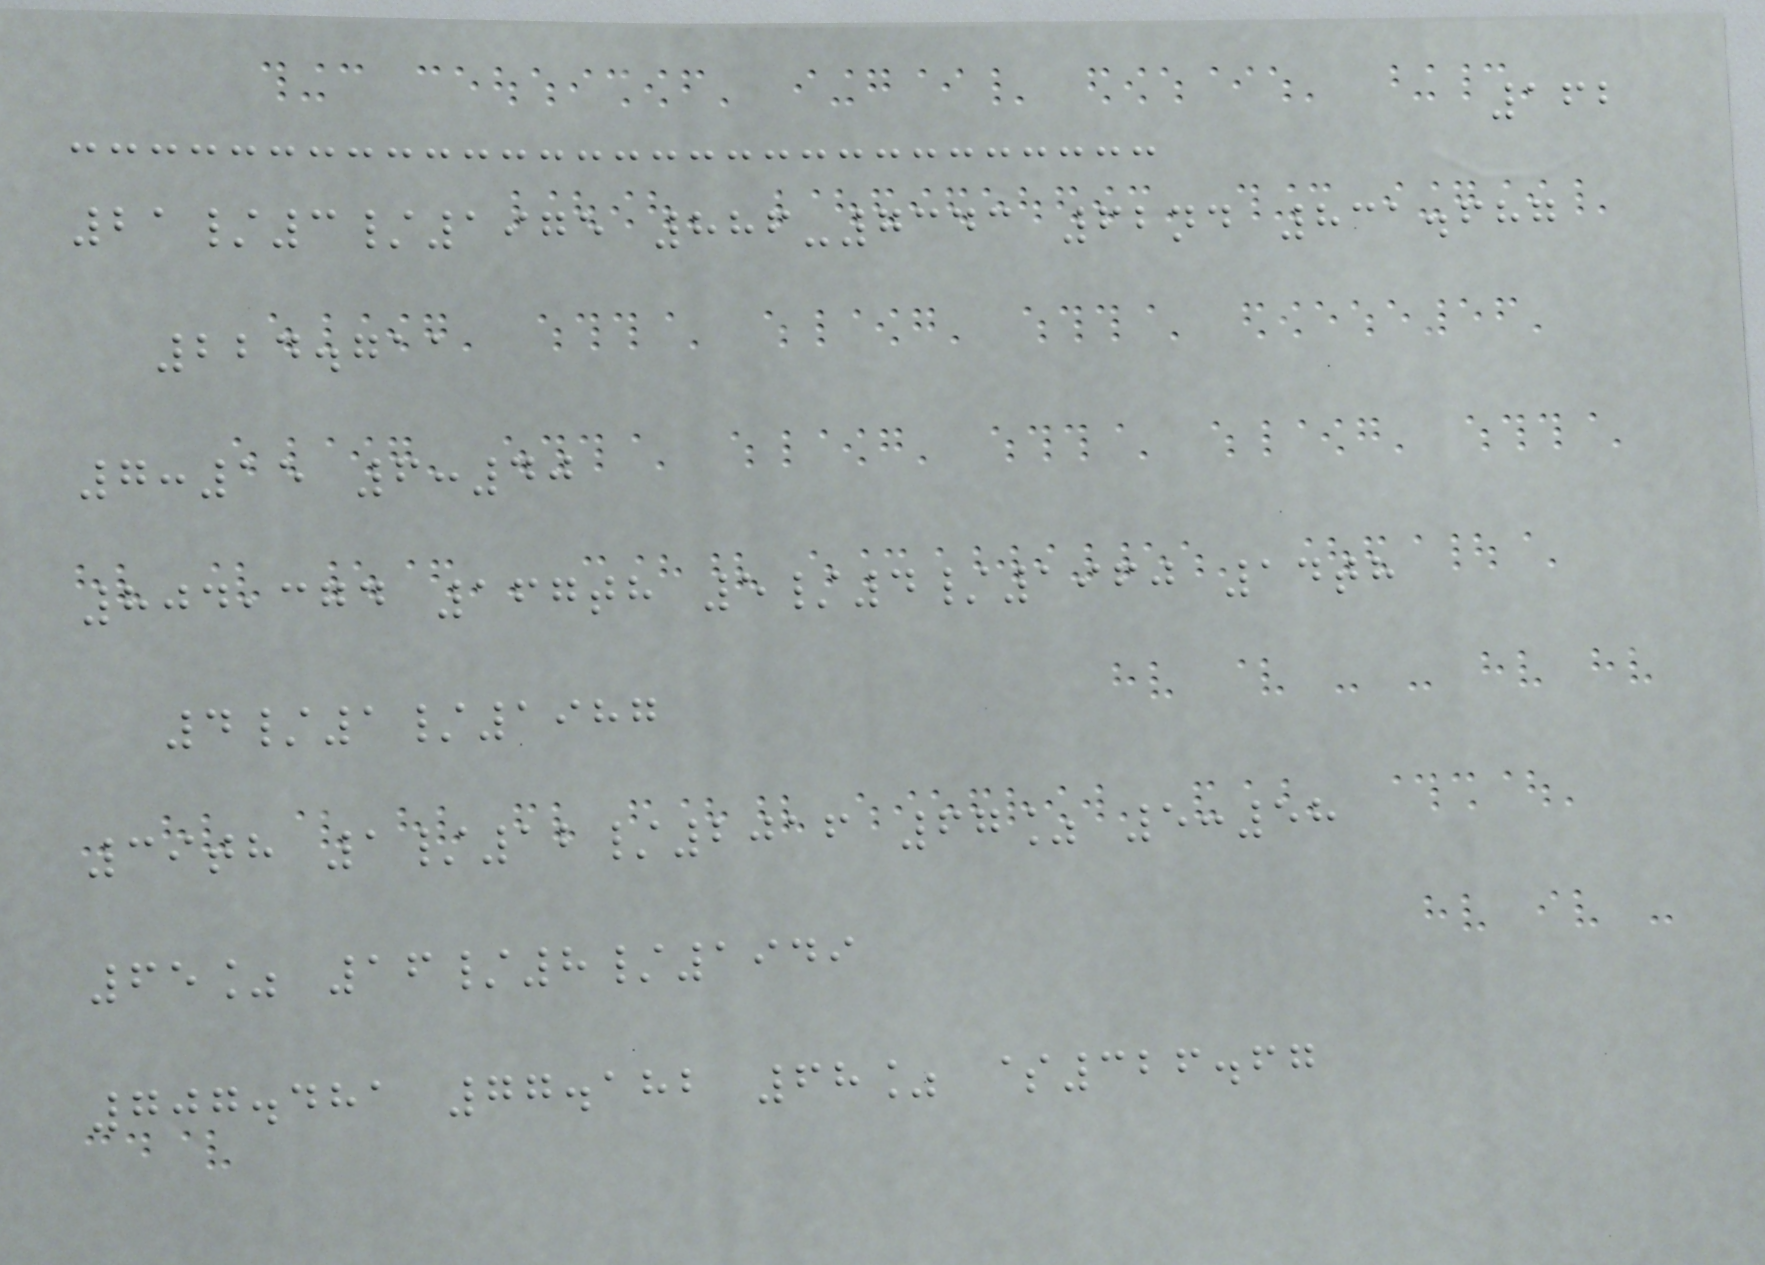162
21/3/1975 886-7343 62nd 831.687
224.711
7:15 6:40
804,374 167th 5/4/1960 14th
4/1/1987
39th 1/12/2016 67% 5:58
65% 16/8/1949
707.481 77.182 68% $326.67
